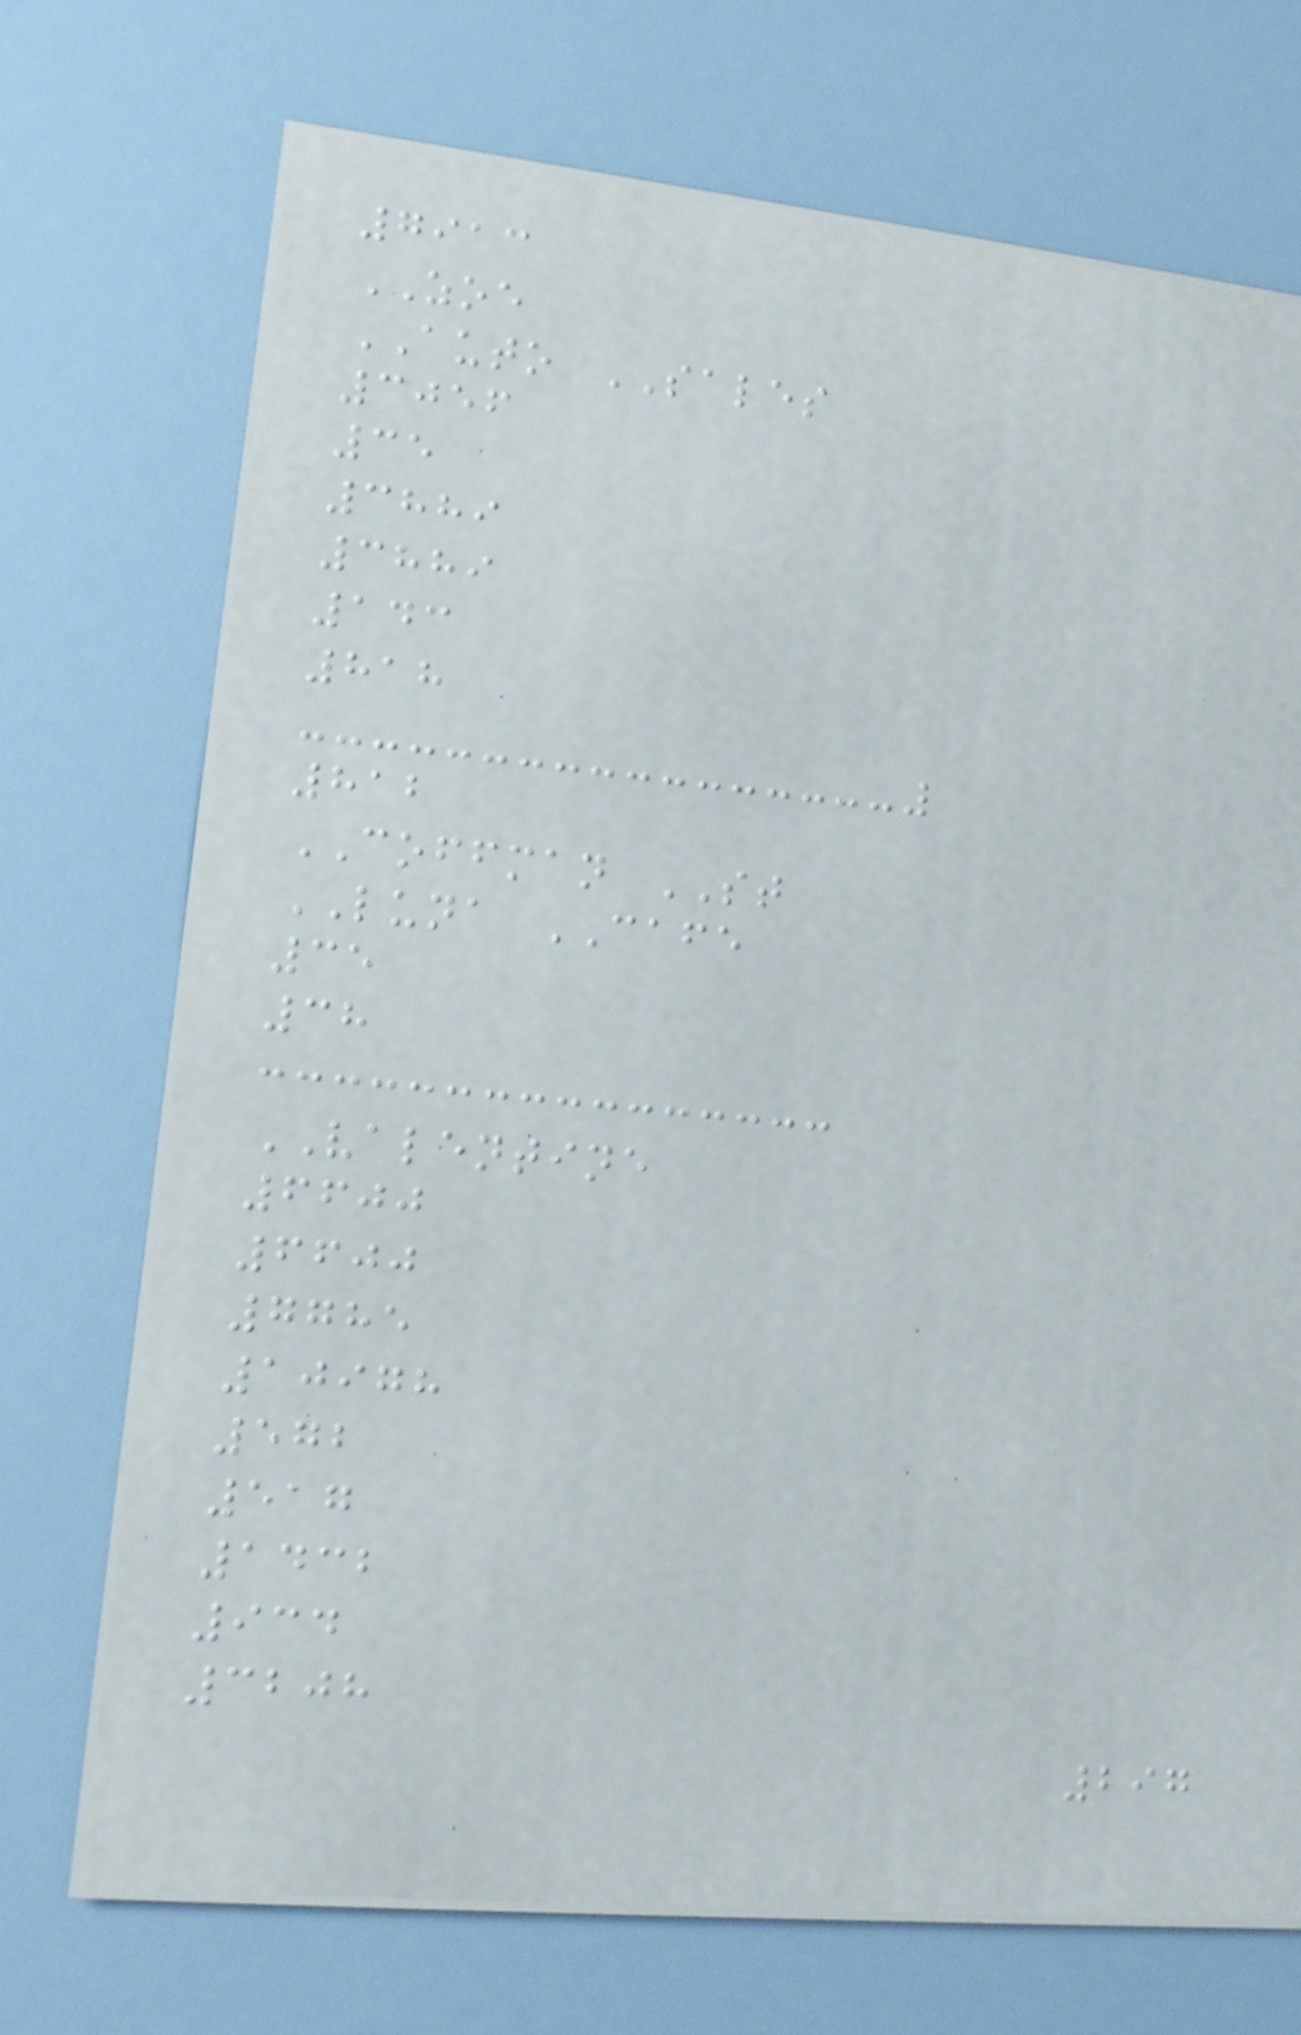7913
ZOE
AUTO SALES
3056
35
3889
3889
143
818
812
COFFMAN ST
LUNA CAFE
35
38
VALENTINE
6600
6600
7785
10978
572
517
1432
934
3208
297
